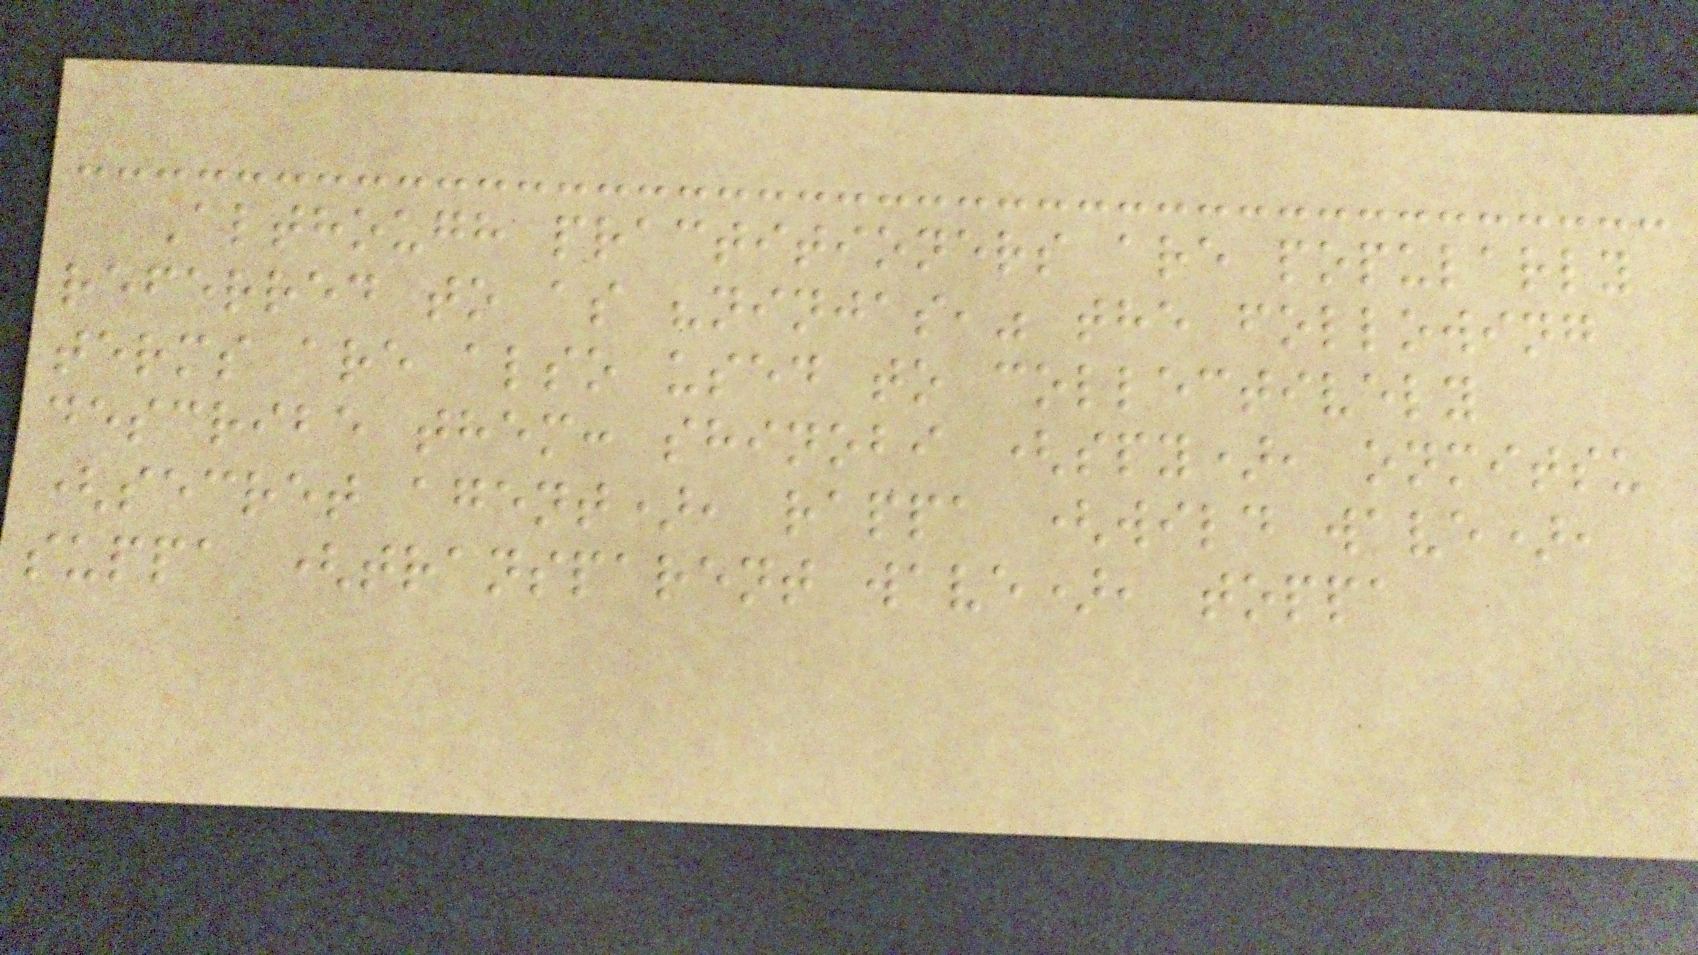Although practitioners are popularly
referred to as "ninjas," the following
terms are also used to collectively
describe them: shinobi (spy), onmitsu
(secret agent), rappa (wild wave),
suppa (transparent wave), toppa
